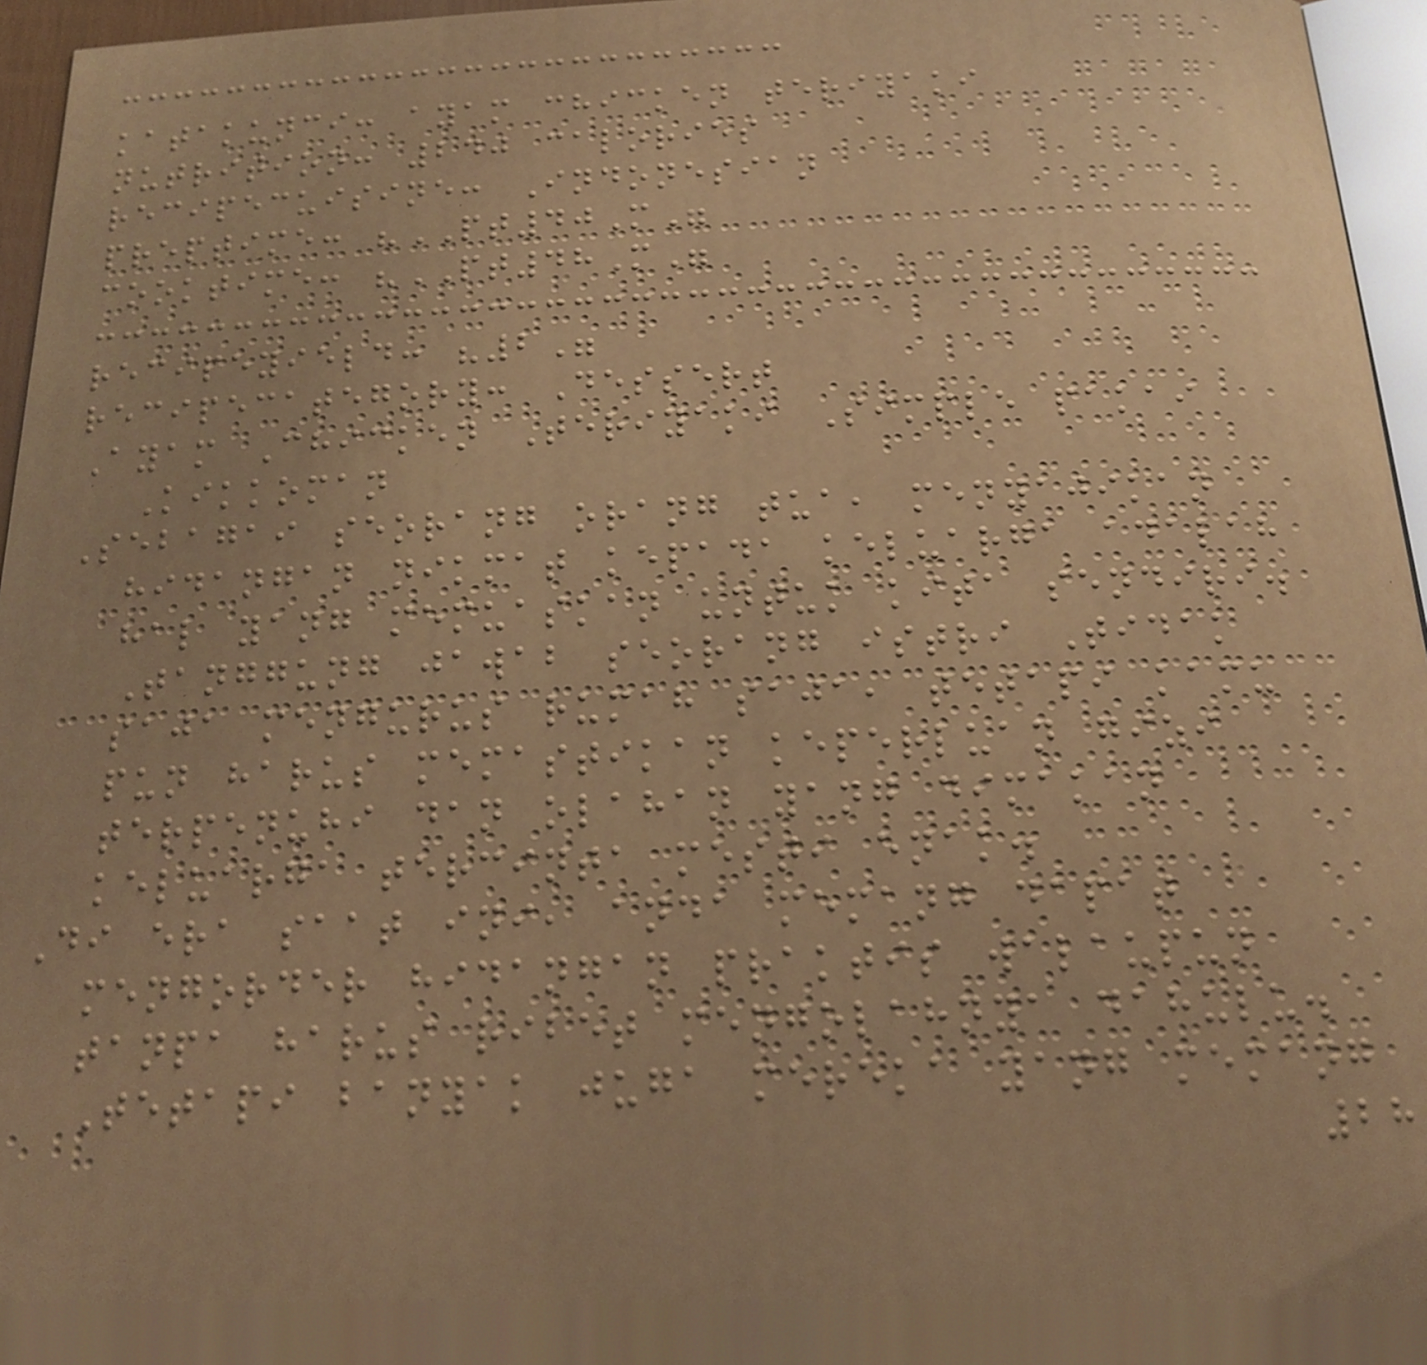katakunci: ayam chicken teriyaki
nutrition: 240 calories
recipecuisine: Indonesian
preptime: "PT40M"
cooktime: "PT48M"
recipeyield: "2"
recipecategory: Dessert
Ayam Chicken Teriyaki Simple pakai
Kikkoman
Sebagai seorang orang tua, menyajikan
hidangan nikmat kepada keluarga adalah
hal yang memuaskan untuk kita sendiri.
Tanggung jawab seorang istri Tidak
saja mengurus rumah saja, tetapi kamu
pun harus memastikan keperluan gizi
terpenuhi dan olahan yang dimakan
keluarga tercinta mesti enak.
Di era saat ini, anda memang dapat
mengorder hidangan praktis walaupun
tanpa harus ribet mengolahnya dahulu.
Tetapi banyak juga mereka yang memang
28
